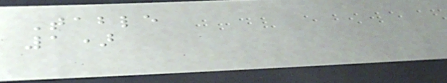Table
1)
